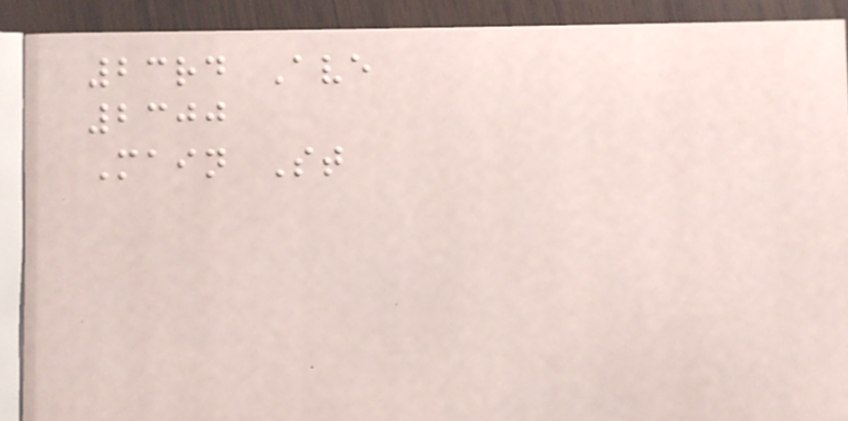23rd Ave
2300
Main St
